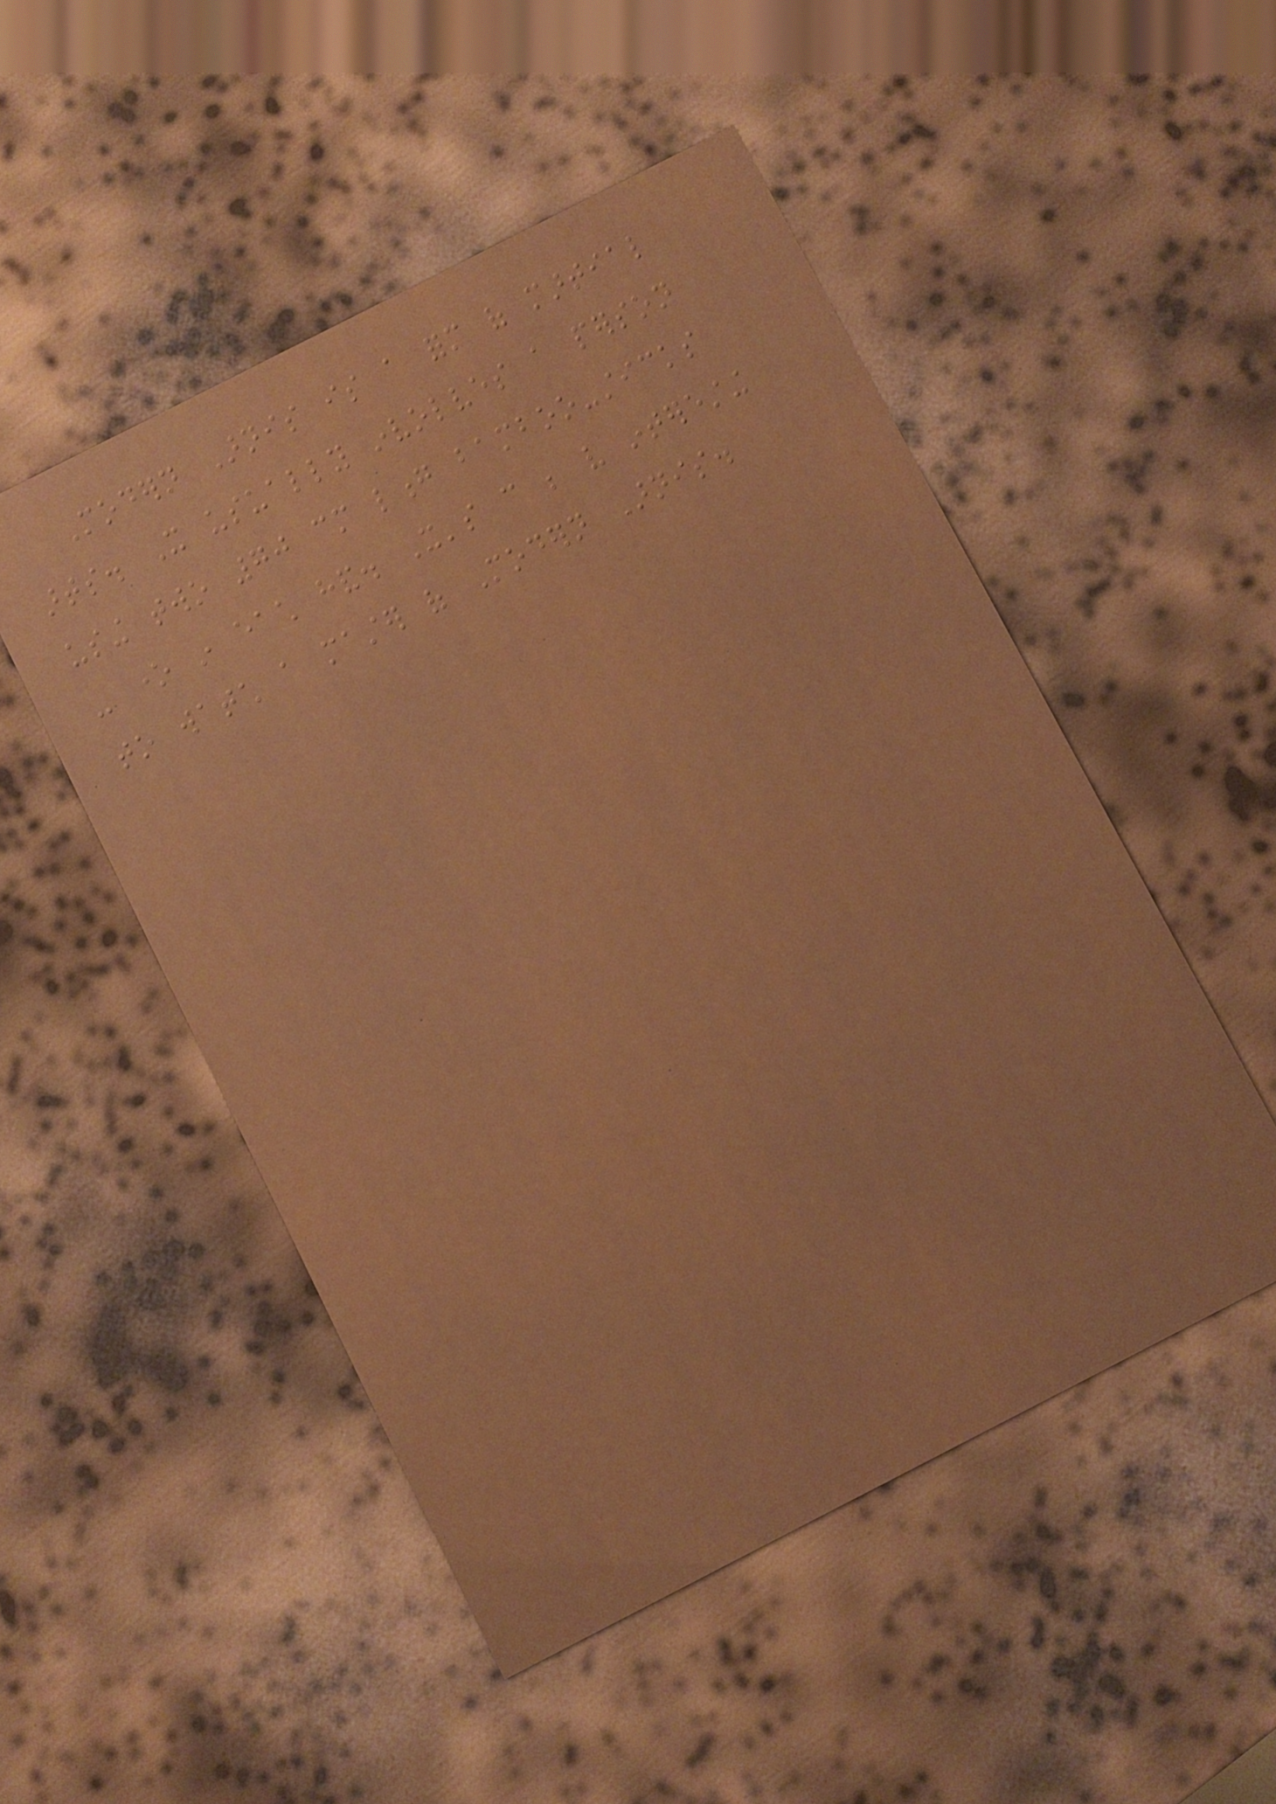Modern Arnis is a form of martial
arts. It usually involves a person
using two 70 cm long bamboo-sticks
- one in each hand. It's can be very interesting
to watch a master of Modern Arnis.
